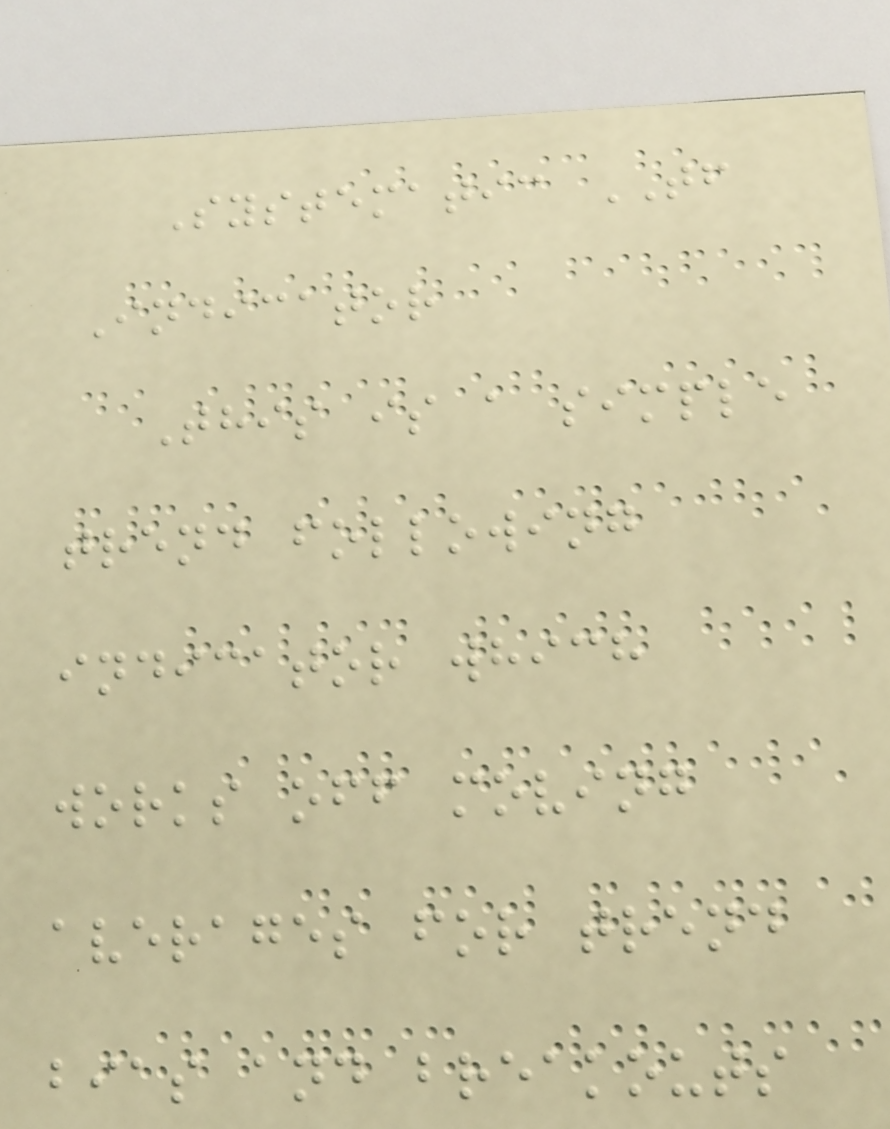Systematic TF
Indicator
This is a simple
trend following
indicator which
works off moving
averages for trend
bias and breakouts
